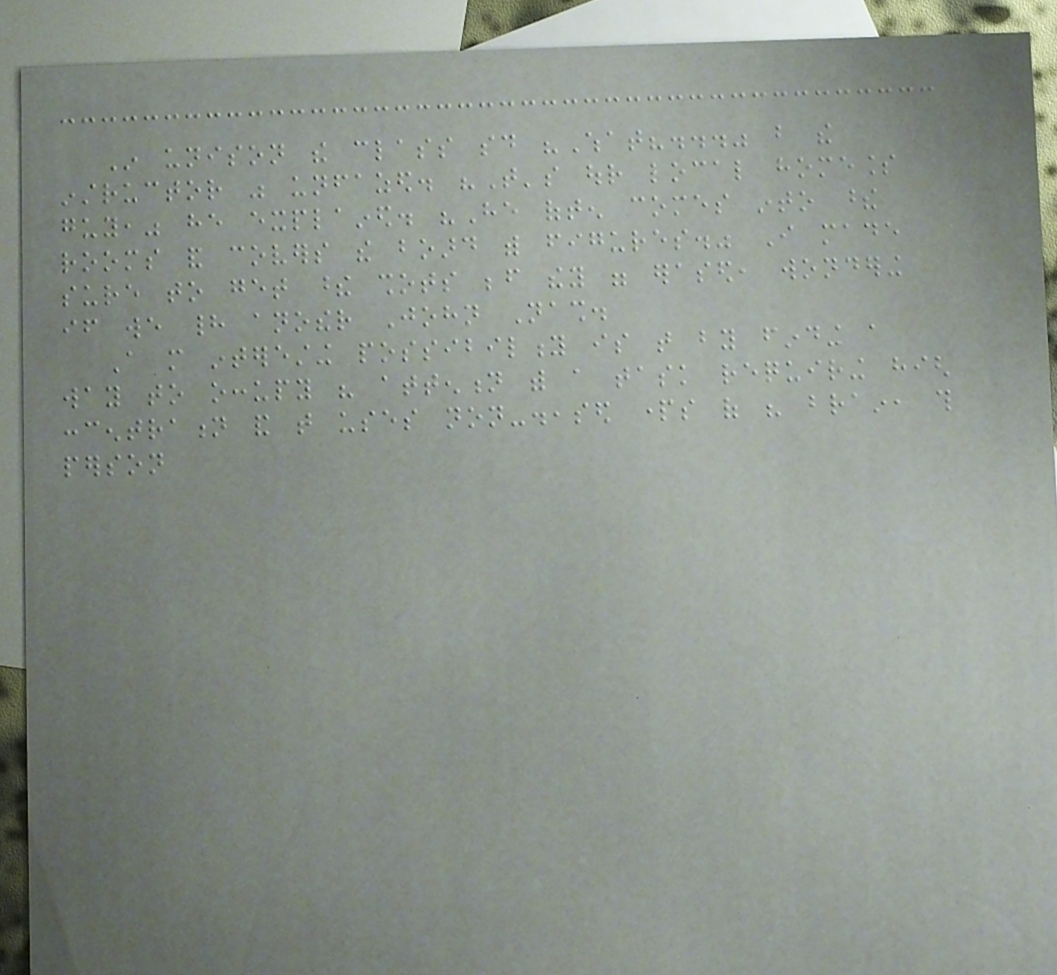In unison the class said "What?..." but the
instructor was unfazed. "That's our local homeless
guy," he explained. "He often comes into these
rooms and covers the board with figures." I made
sure to get these shots before they were erased, wondering
if we had another John Nash.
A more interesting possibility is that by finding a
way to occupy his attention with a task requiring high
concentration and that uses non-diseased parts of his brain, this
person
